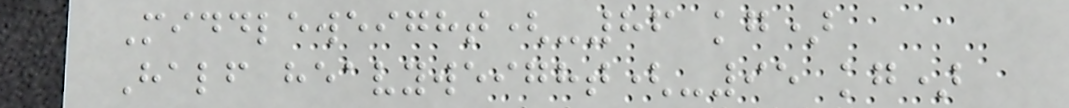Middleweight(-86 kg)
Half heavyweight(-95 kg)
